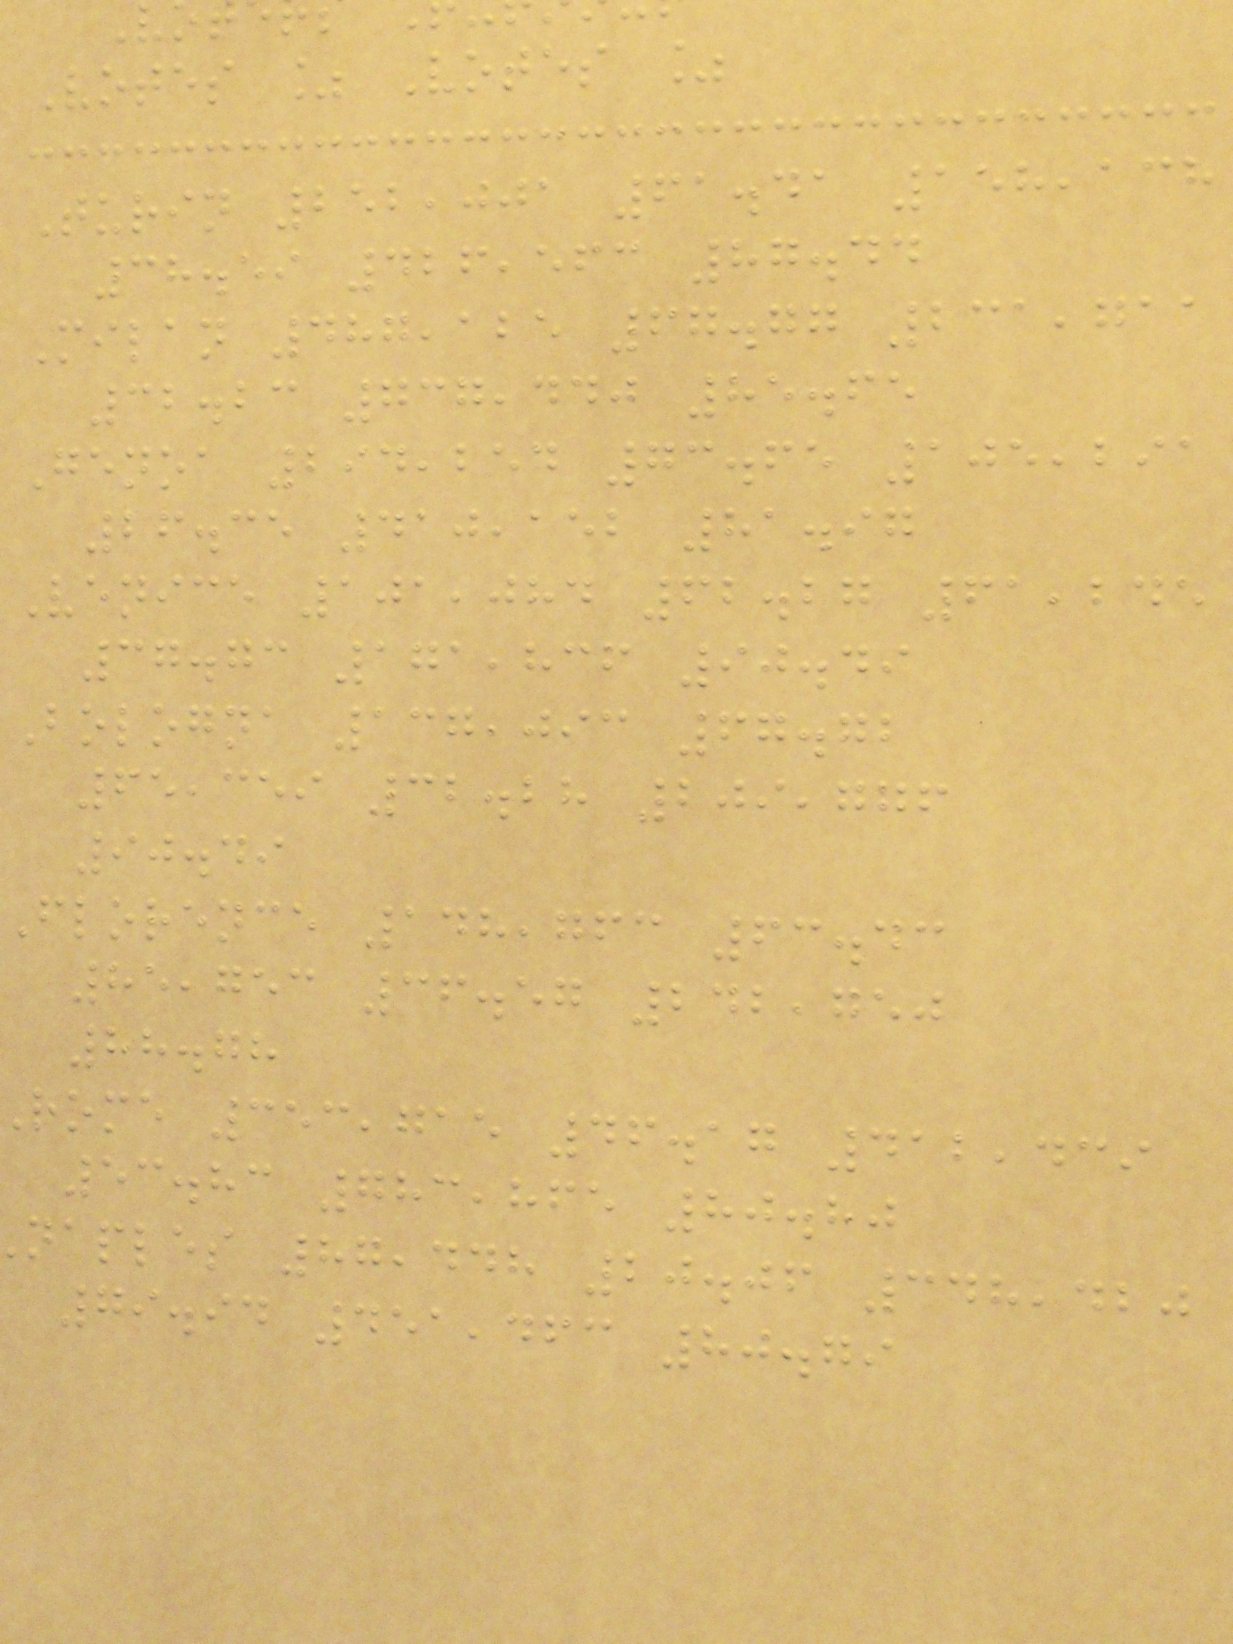Votes % Votes %
Turin 252,001 61.41 158,138
38.59 426,563 87.44
Milan 487,125 67.77 231,711
32.23 737,440 85.65
Genoa 294,254 73.65 105,291
26.35 410,152 81.97
Venice 101,084 62.27 61,245
37.73 171,836 90.49
Bologna 137,093 67.72
65,359 32.28 209,776
90.49
Florence 148,763 63.43
85,753 36.57 242,750
88.78
rome 353,715 46.17 412,439
53.83 783,865 80.80
naples 87,448 20.06 348,420
79.94 451,463 80.79
